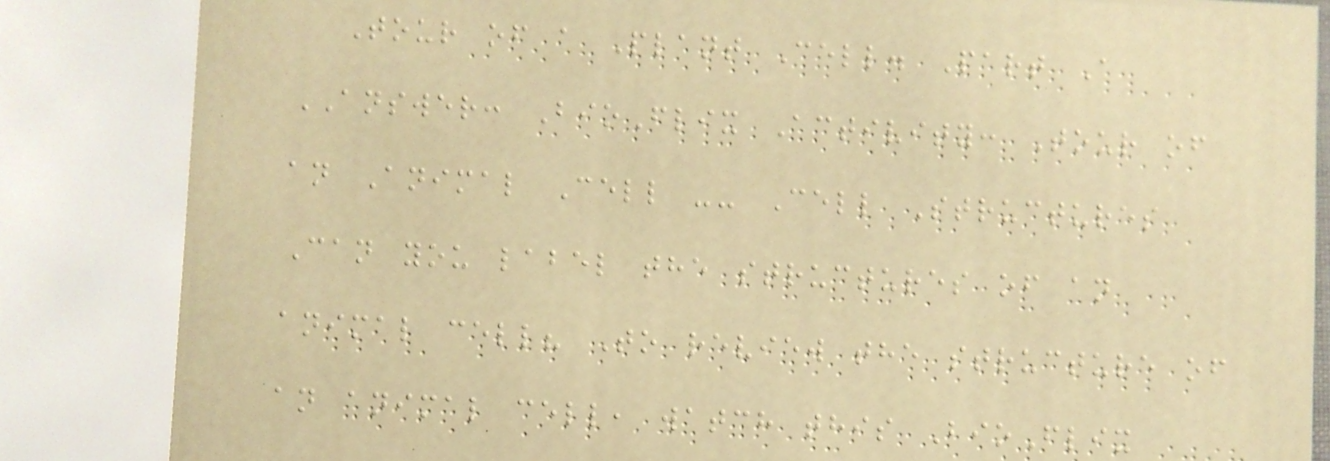Tour of a Plant Cell. Part A
ANSWER: BioFlix Activity: Tour of
an Animal Cell -- Cell Structures
Can you label the structures of an
animal cell? To review the structure of
an animal cell, watch this BioFlix
